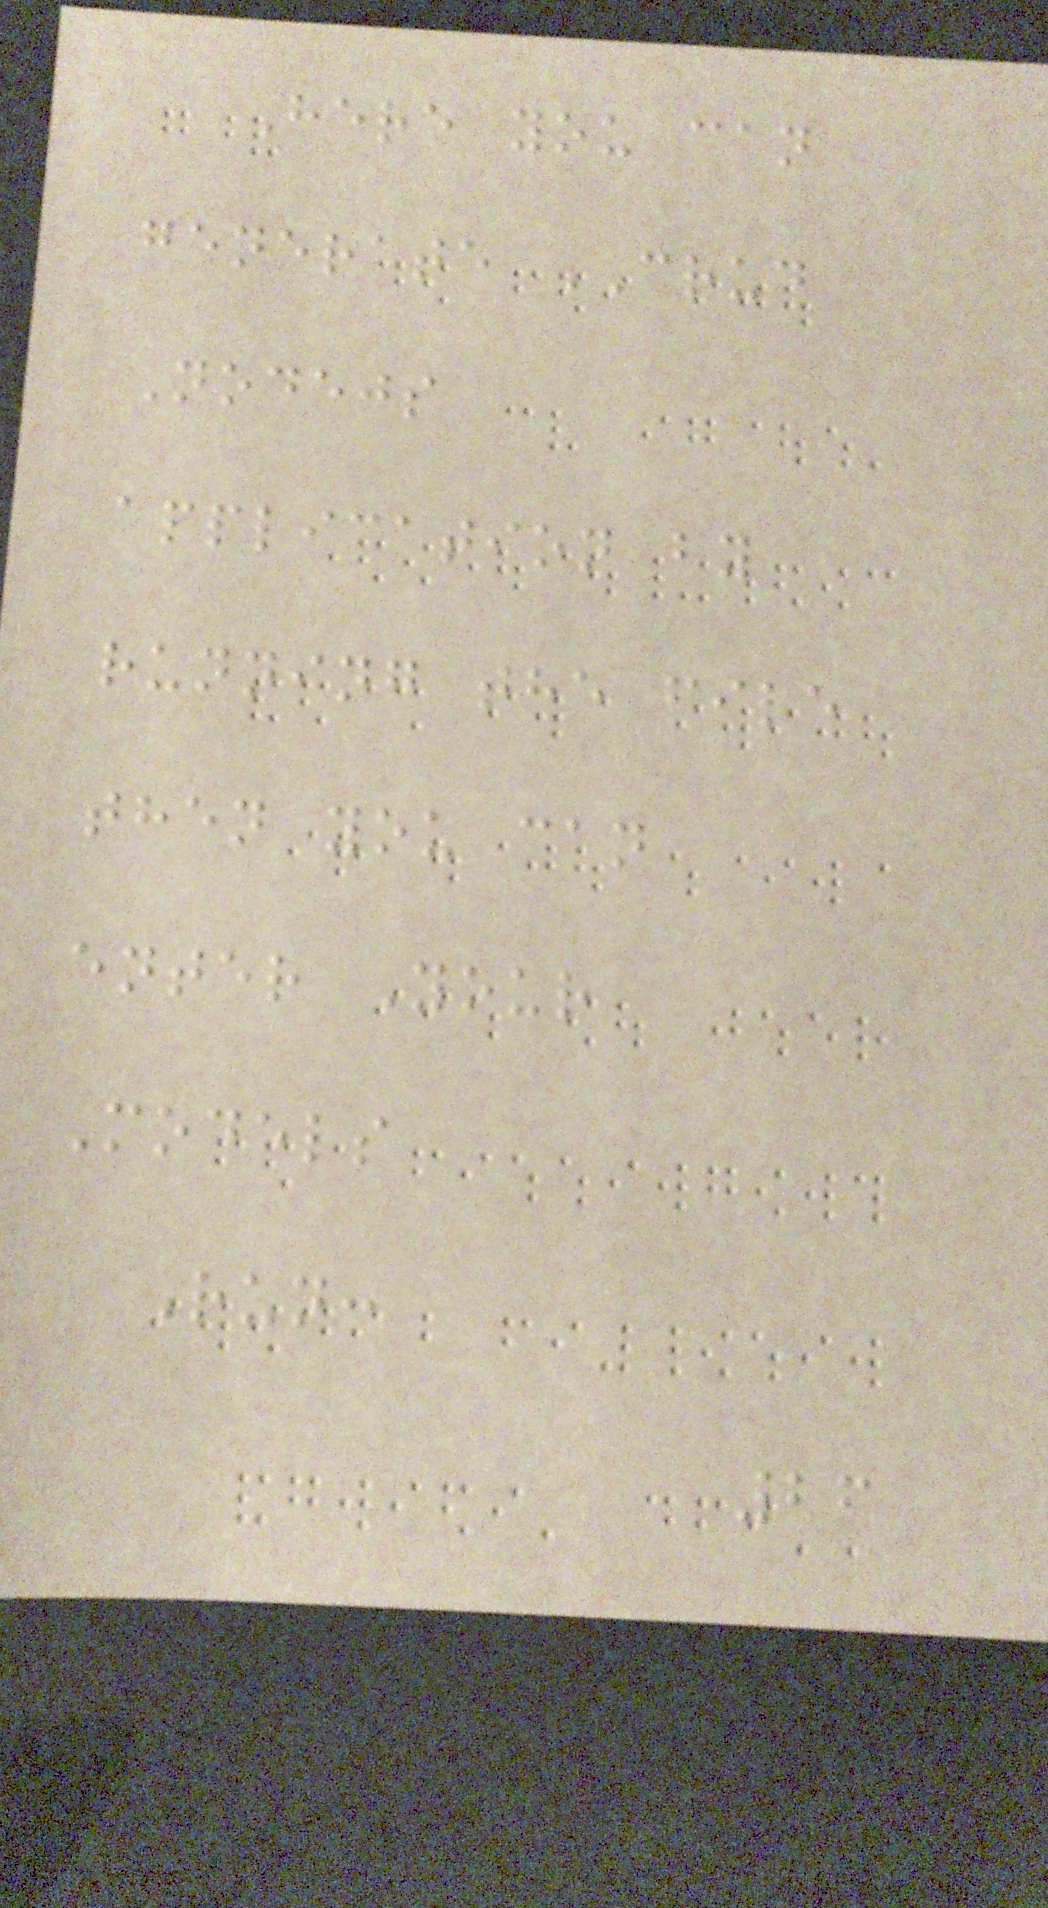Here you can
generate CRUD
Nodejs
application by
running the file
then you can
enter Your
Models
Run:
26
